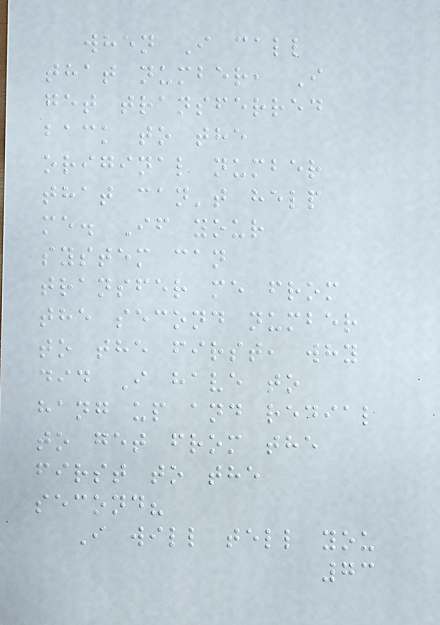when I call
that number, I
get transferred
back to the
original number
that can't help
me. If your
system can
transfer me from
the second number
to the first, why
did I have to
hang up and redial
to get from the
first to the
second?
I will tell you
73
